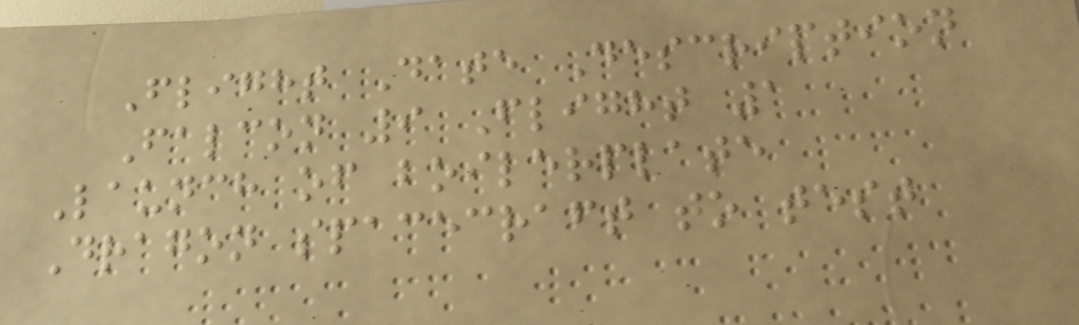Flight Date Description
Falcon 9 Flight 1
Launch of boilerplate
Dragon spacecraft to test
